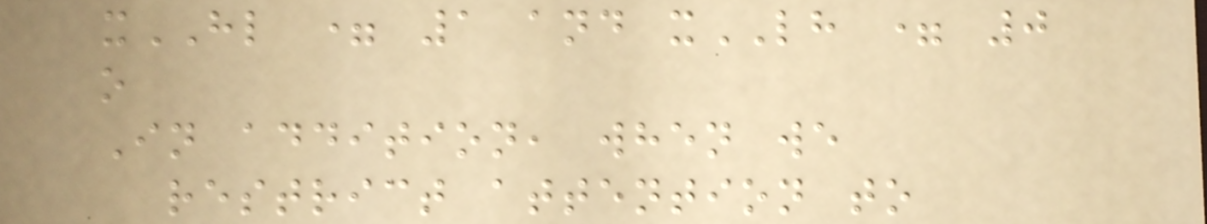xHL = 1 and xLH = 0
o
In addition, when we
restrict attention to
